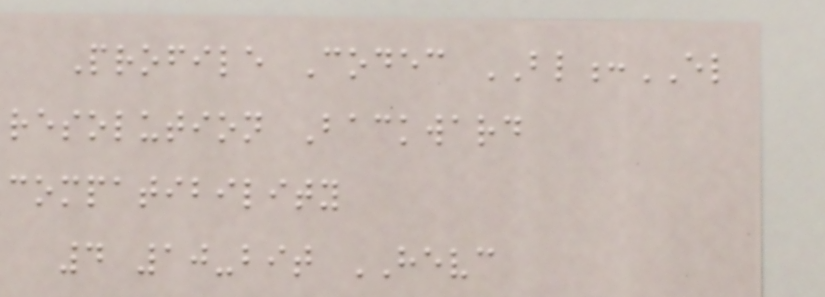Profile Codec BL:EL
resolution Backward
compatibility
4 10-bit HEVC
